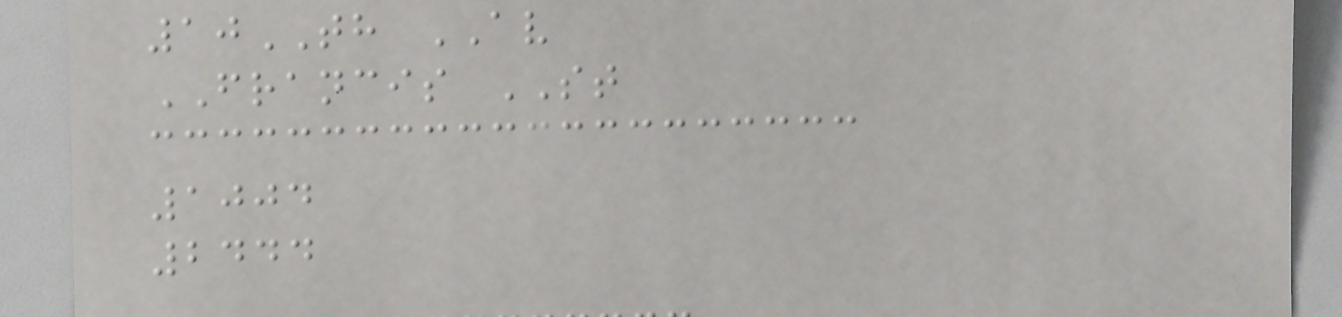10TH AV
FRANCIS ST
1004
2444
